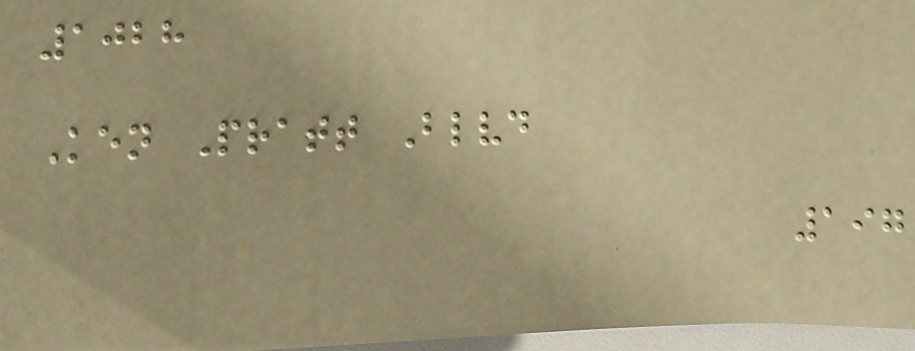1028
Ken Pratt Blvd
197
